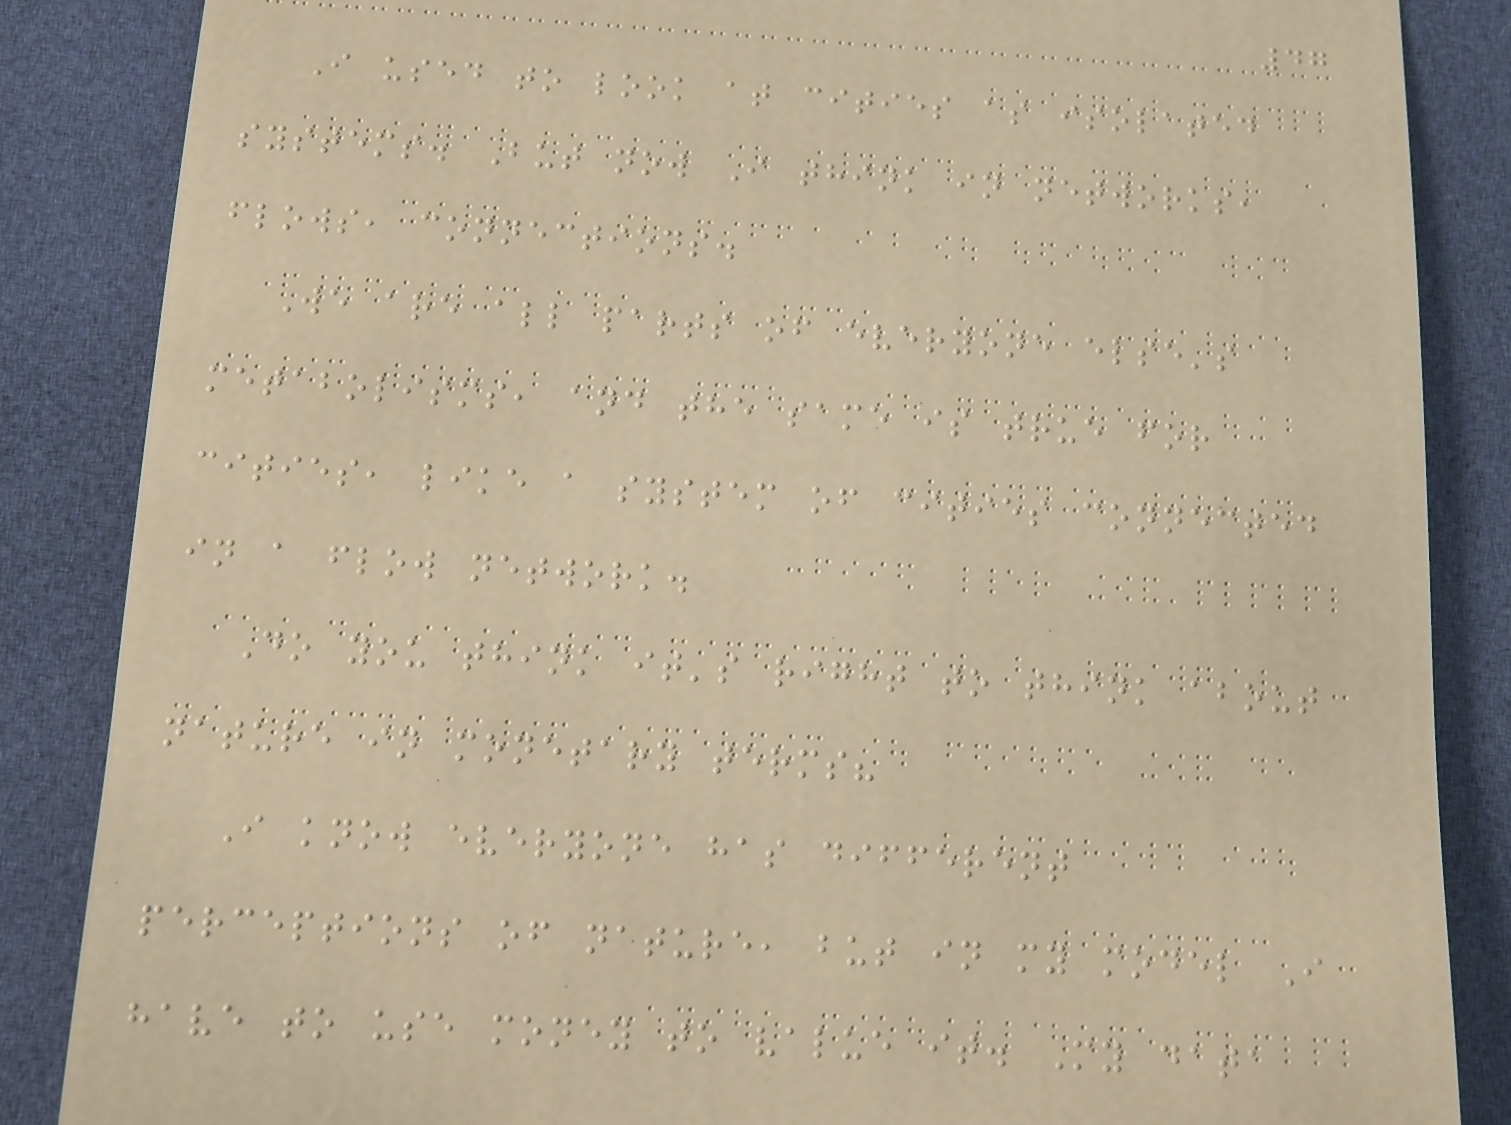47
I used to look at cities as isolated
systems. But now I think in networks,
flows, connections.
We are all parts of everyone else's
metabolisms, and the same is true for
cities, like a system of cities connected
in a flow network.
Do you think it's right to think about
nature in monetary terms?
I know everyone has different
perceptions of nature, but in my model I
have to use money to value it. My data
